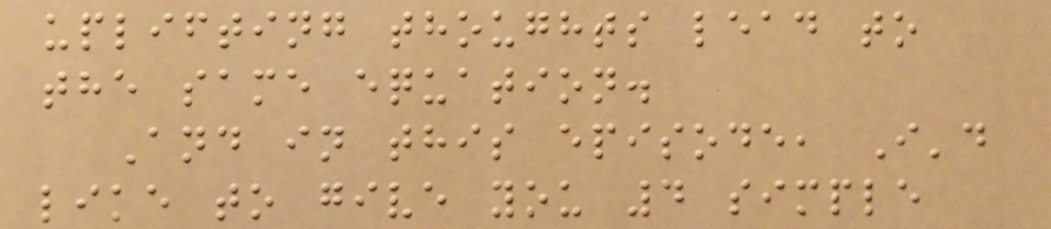uplifting thoughts lead to
the same equation.
And in this episode, I'd
like to give you 4 simple
